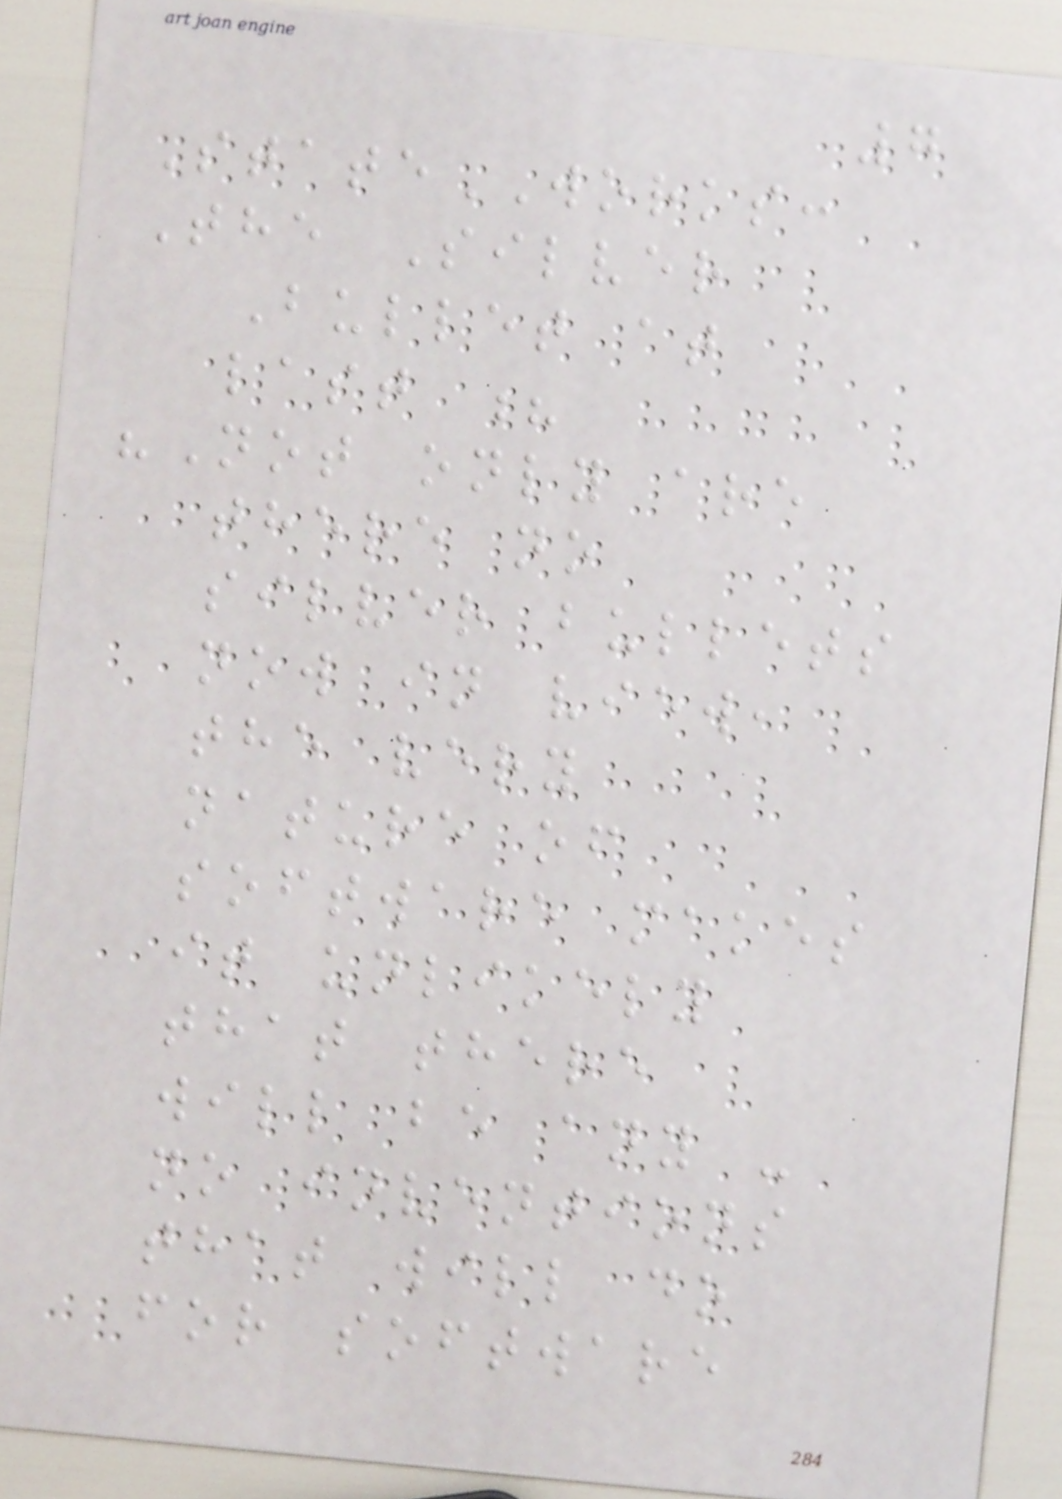7
StateWORKS:
The Silver
Bullet at
last ?
"Not only are
there no
silver bullets
now in view,
the very
nature of
software makes
it unlikely
that there
will be any -
no inventions
that will do
for software
